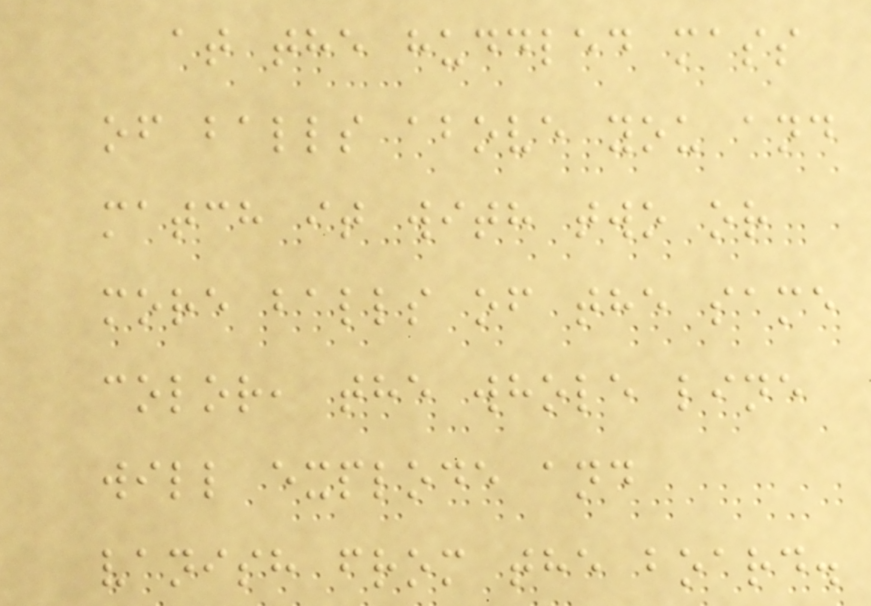at the huddled mass
of balls above you and
match it with two or
more balls of the same
color, the whole line
will explode and
vanish from the board.
